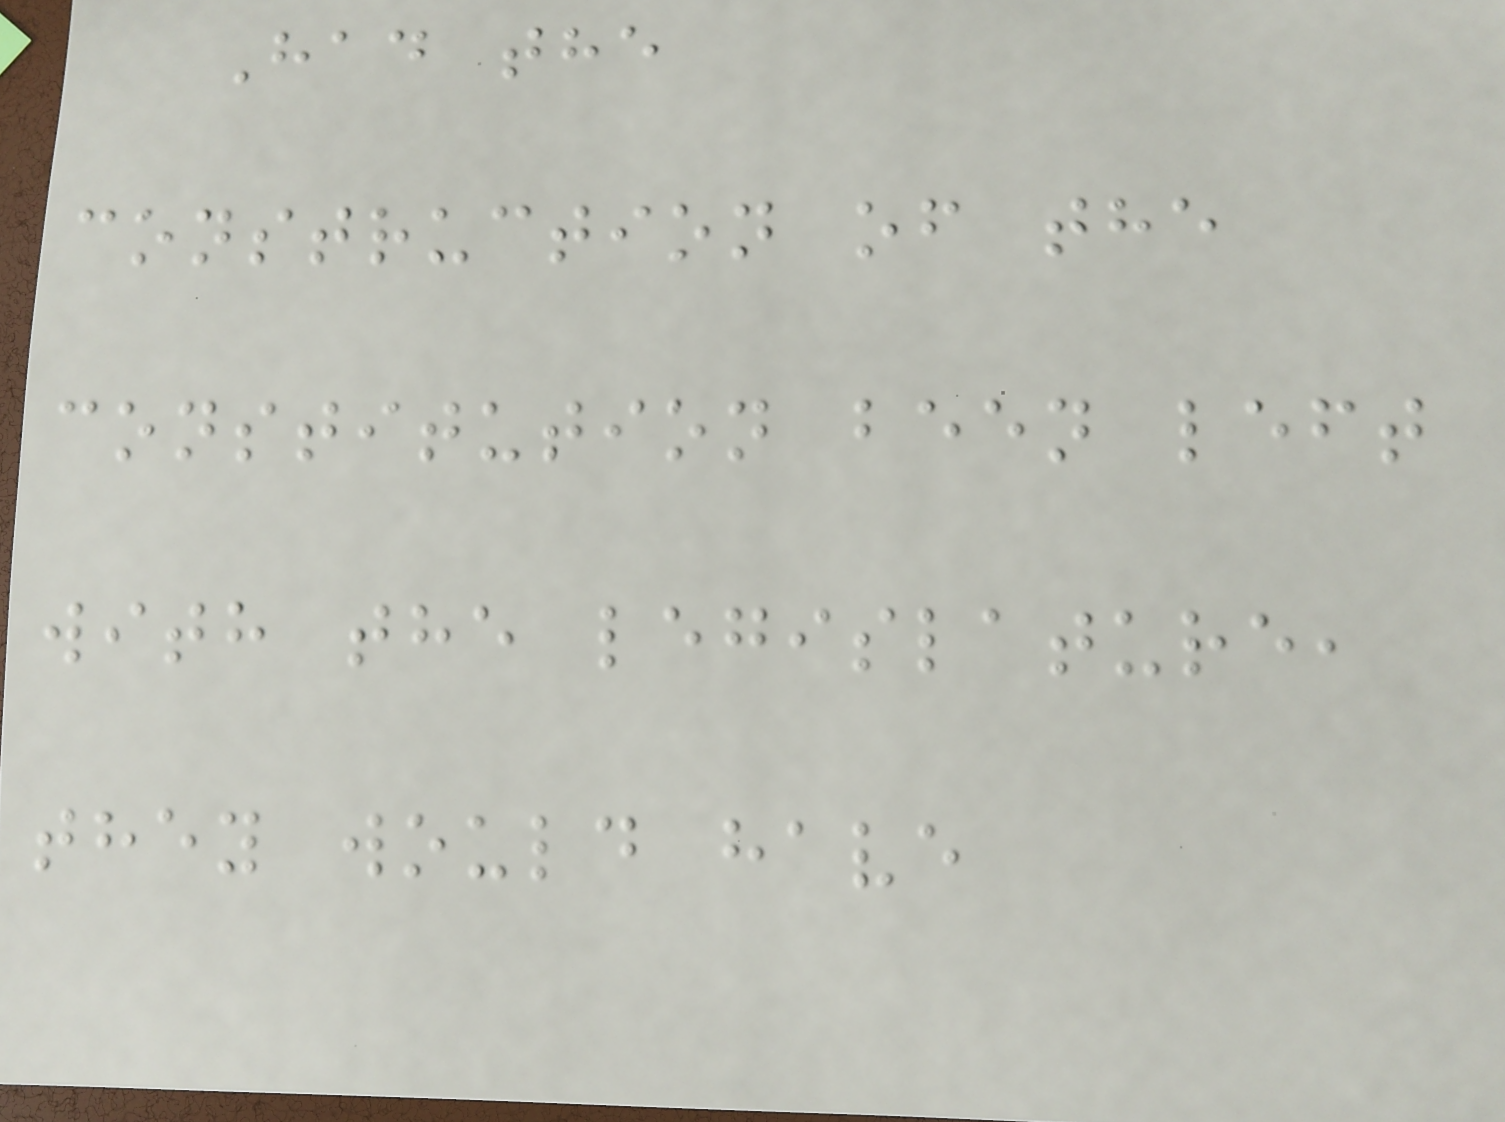Had the
construction of the
constitution been left
with the legislature,
they would have
